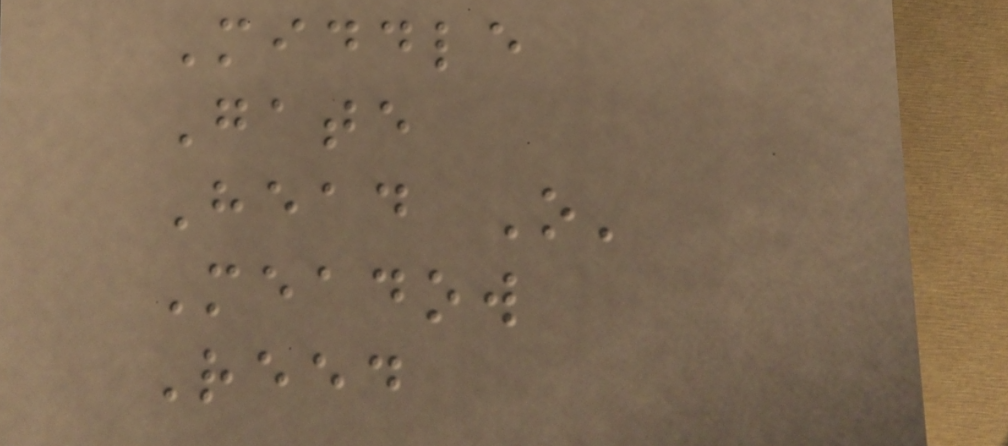Middle
Gate
Head O'
Meadow
Reed
